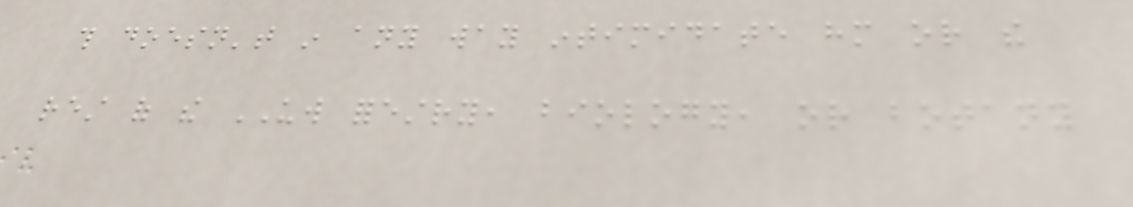this doesn't in any way intimidate him or the
rest of the UW forestry, biology, or botany
